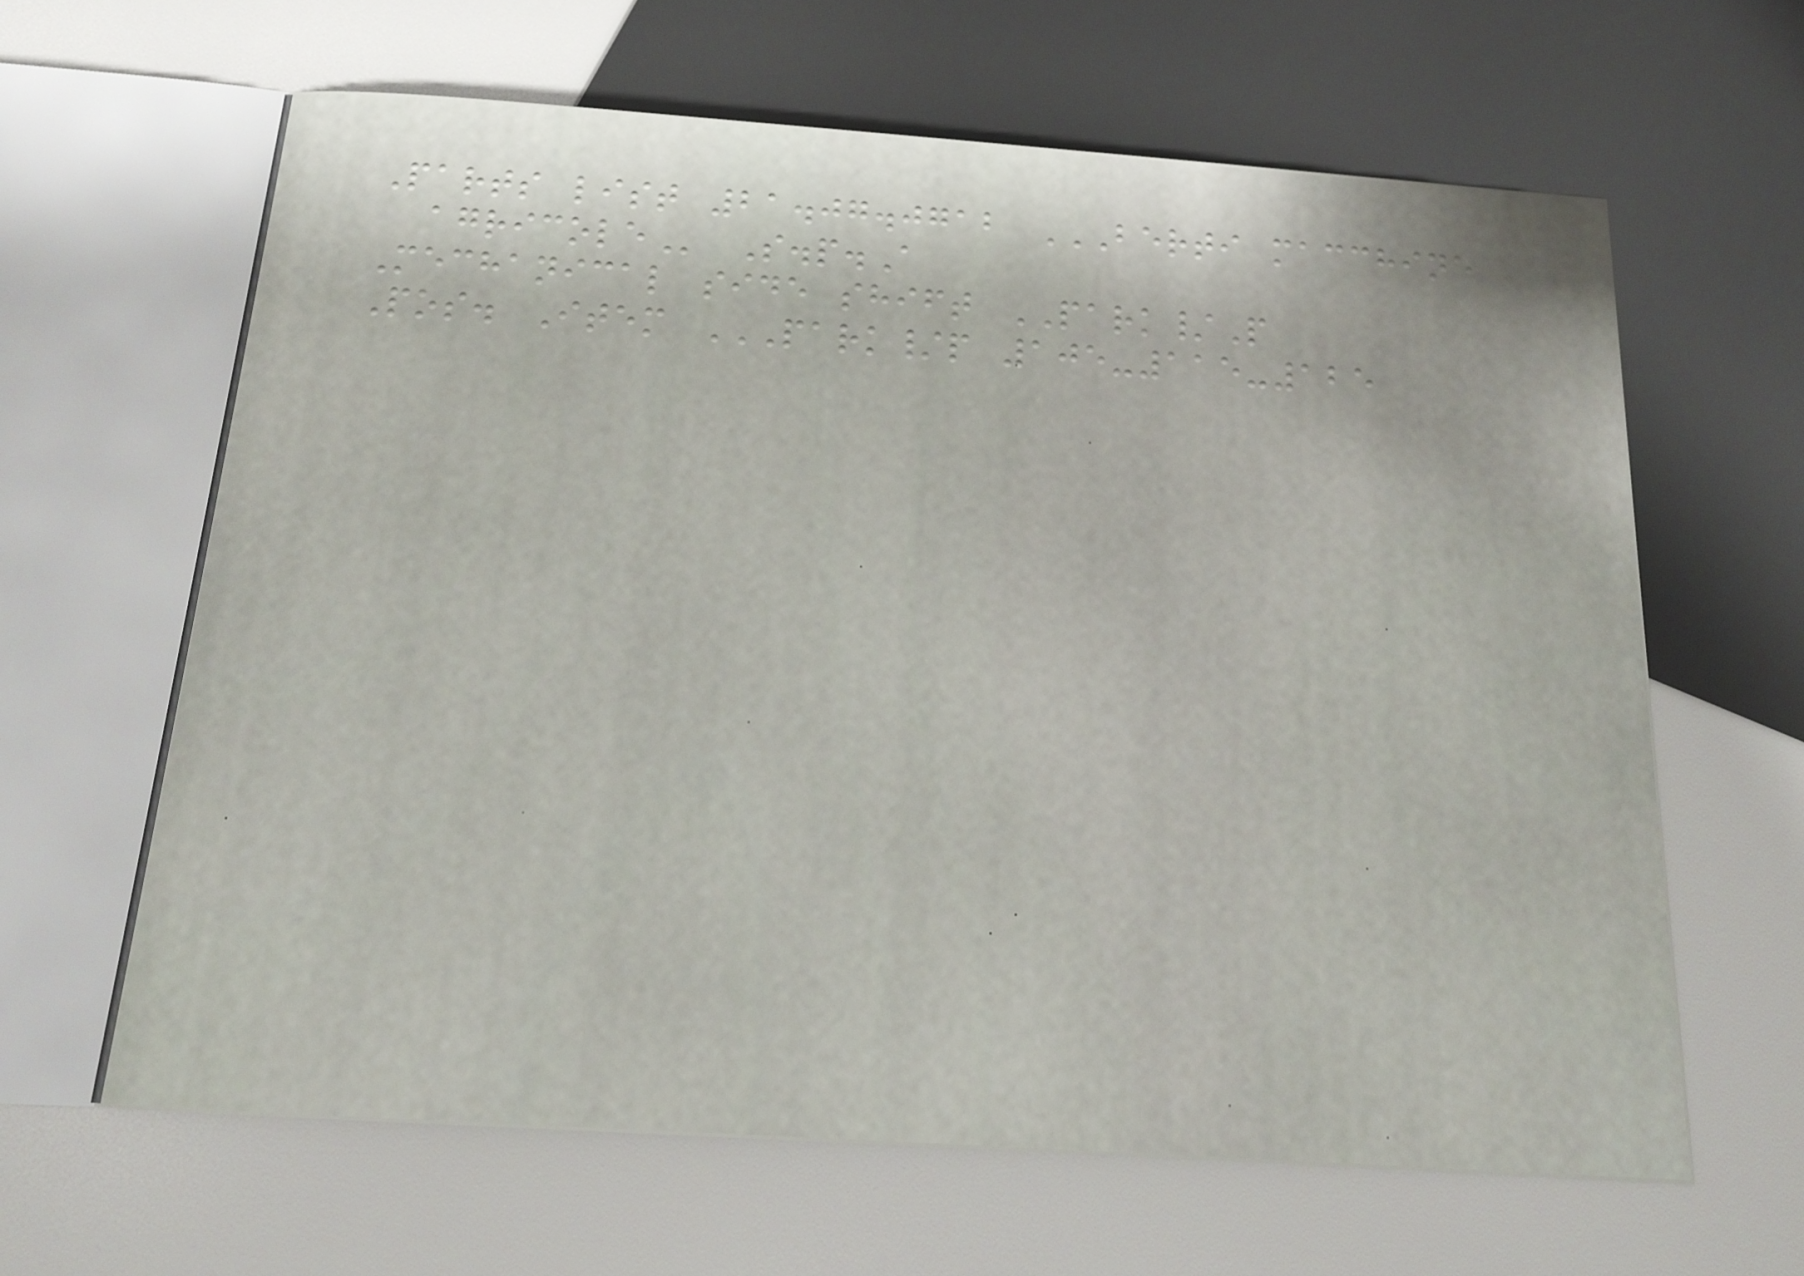Parts list 21.07.0712 BERTI MACCHINE
AGRICOLE S.p.A
Mechanical side shift PARK/P
Pos. Item PARK/P 105-115-125
